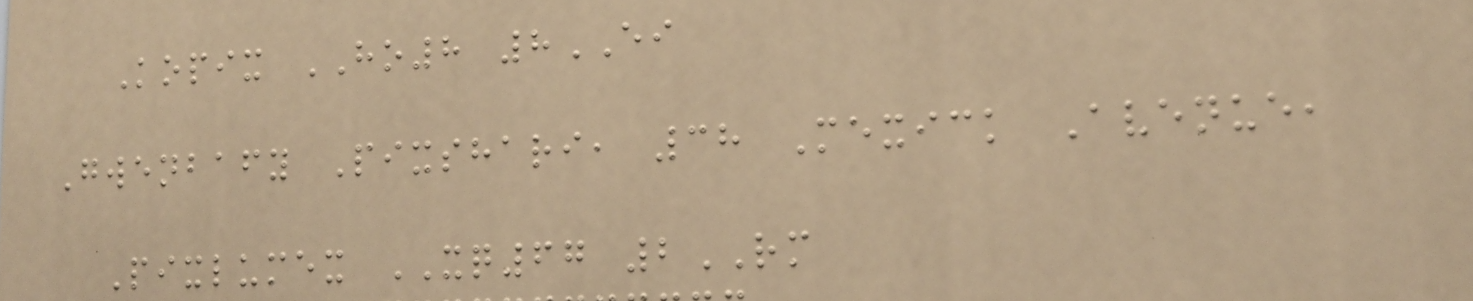Kopix HO8 8EI
Gwenbafy Pixshari, 38 Mexick Avenue,
Pixlumex XQ67 2RM
